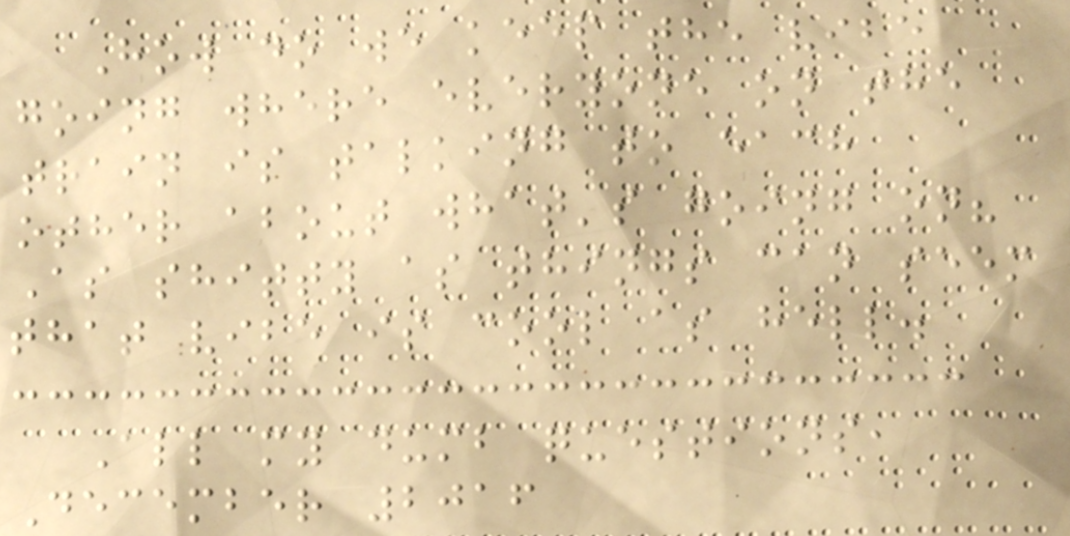How do we keep the vibe
going where everyone on the
train is talking to each
other about what's going on?
As shitty as things can seem
that vibe is cool as hell.
All my dumb questions,
December 2016
